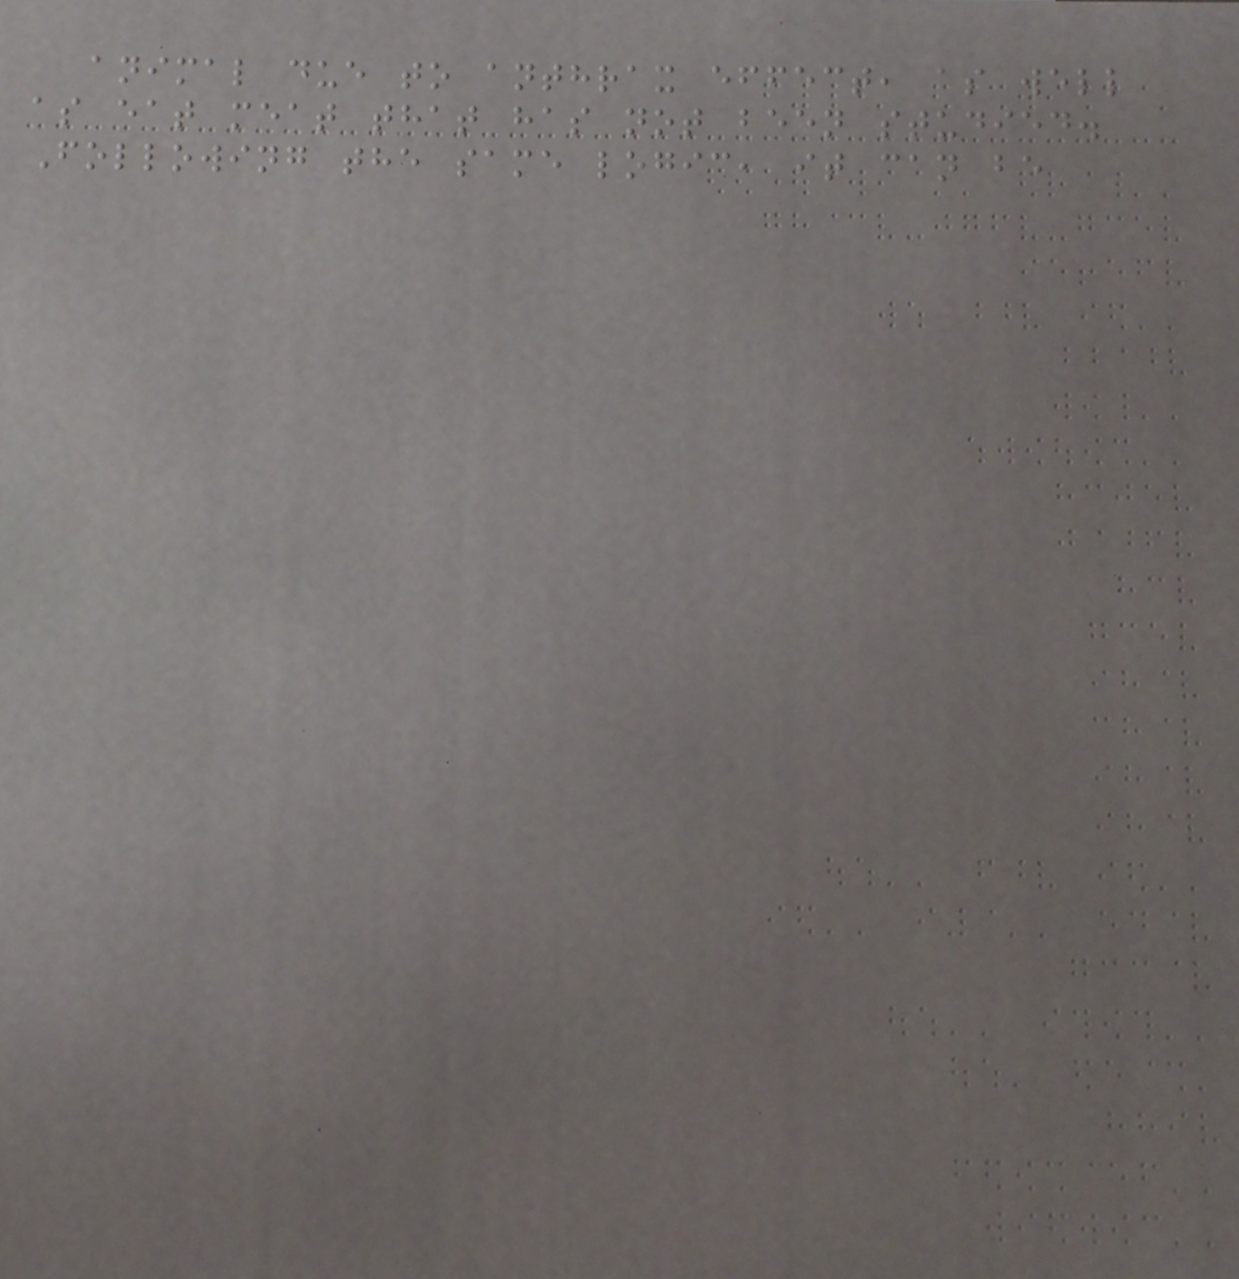animal due to anthrax effect, as well
as eat meat that has not been studied.
Following the same logic, it can be
